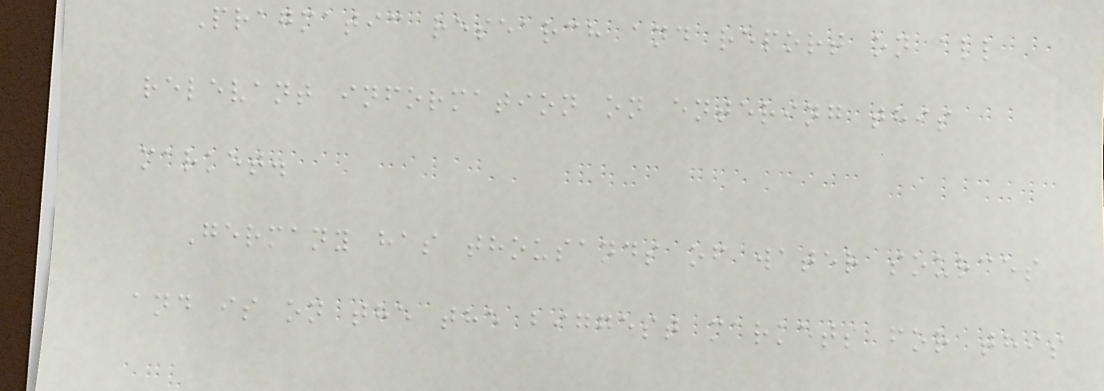Pragmatic research and report on all
relevant information on entering this
market.
Germany has thousands of water sources
and is on the the biggest markets for this
